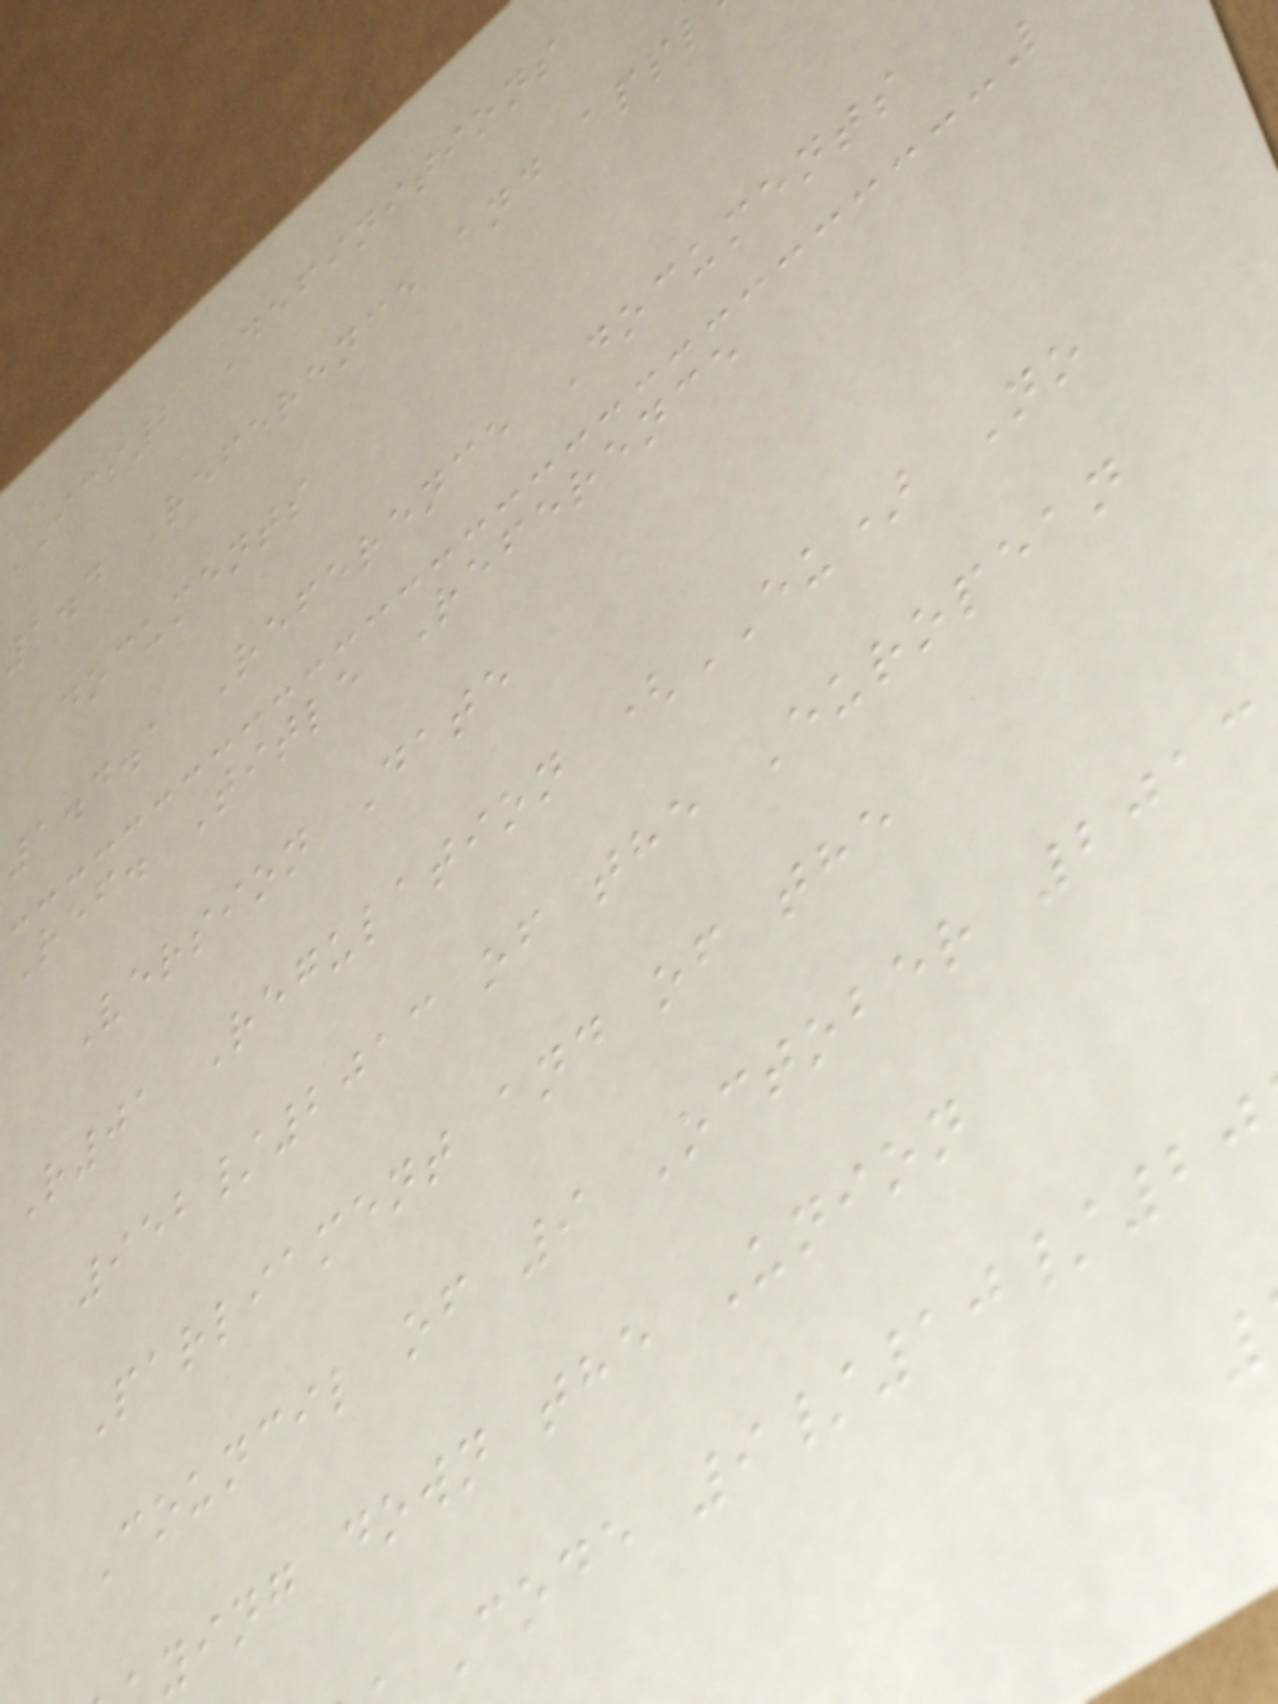ICS2 Definitions
1.4 Reference and appl
documents
1.4.1 Reference Documents
Ref. Title Reference
Version Date
R01 Regulation (EU) No
952/2013 of the European
Parliament and of the
Council of 9 October 2013
ying down the Union
Code 9/10/20
